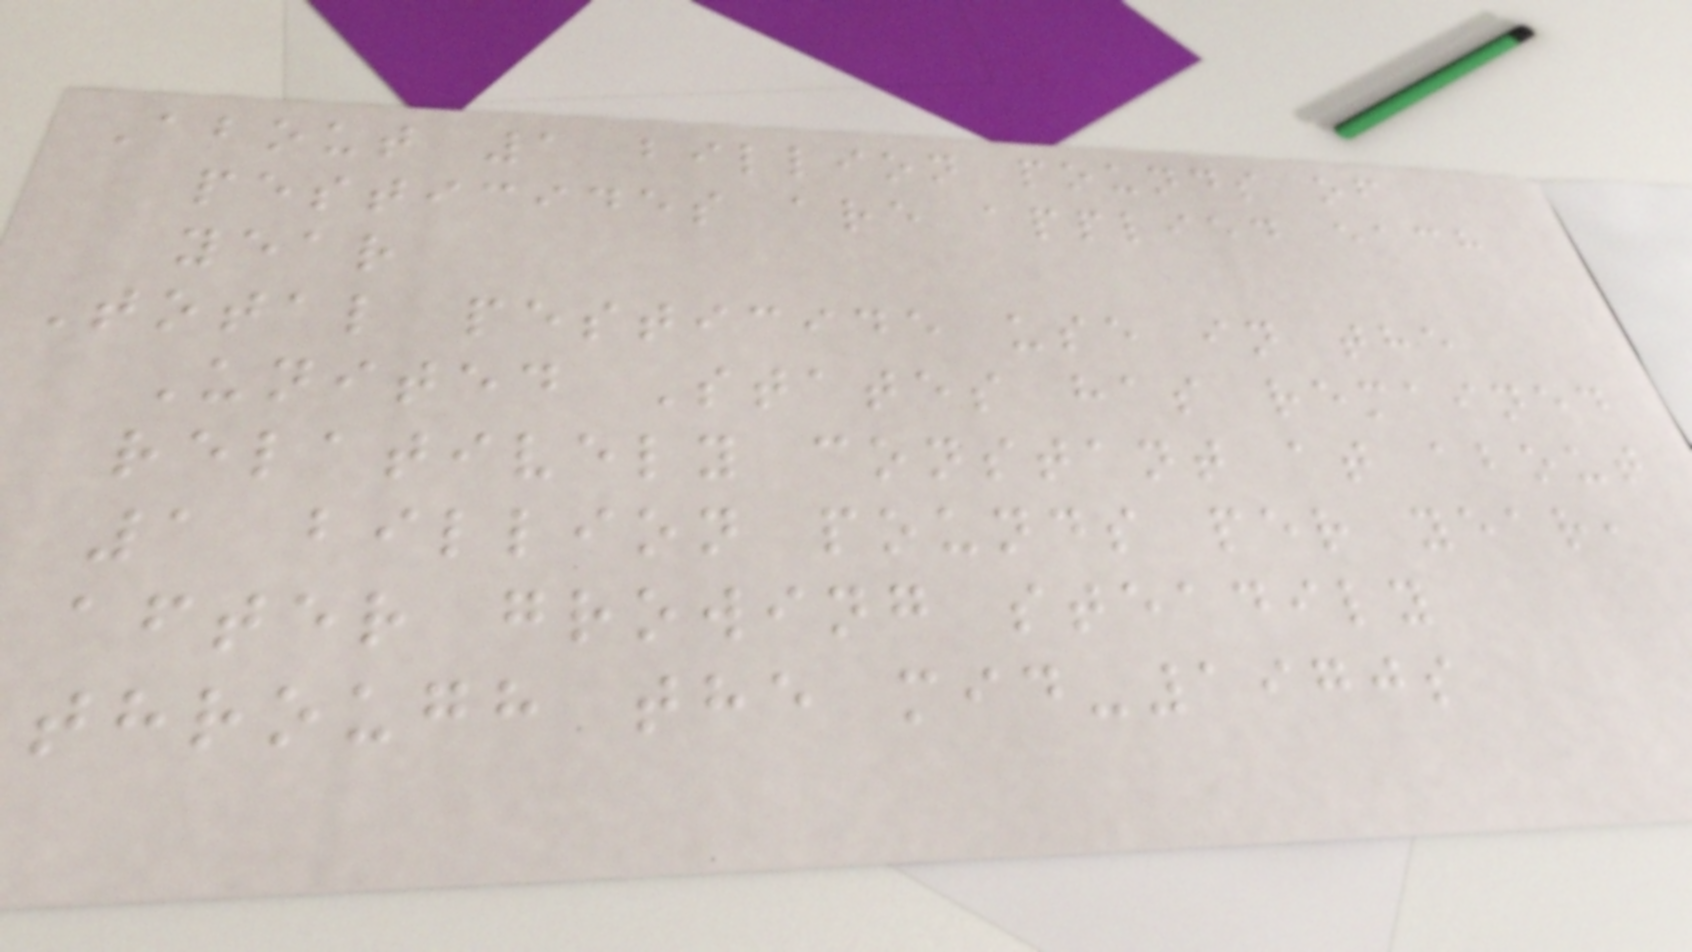About 1 billion pounds of
pesticides are applied each
year
Total pesticide use in the
United States has remained
relatively constant at about
1 billion pounds per year,
after growing steadily
through the mid-1970s
